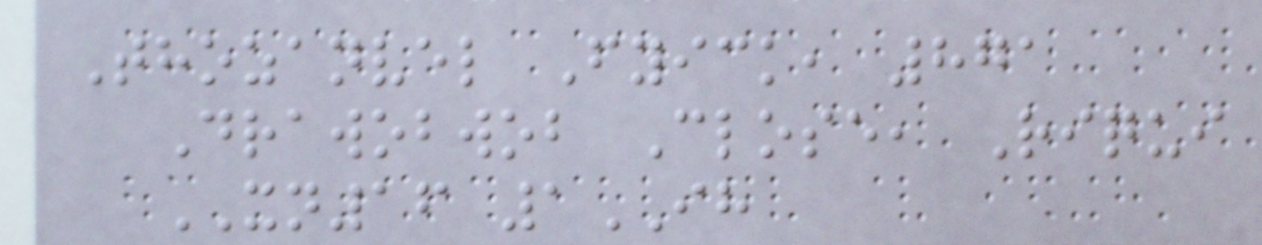Thozanvel Fyick, 871
Drawobwob Close, Riqui
XN16 1IH
